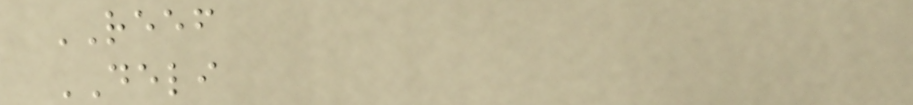REEF
DELI
